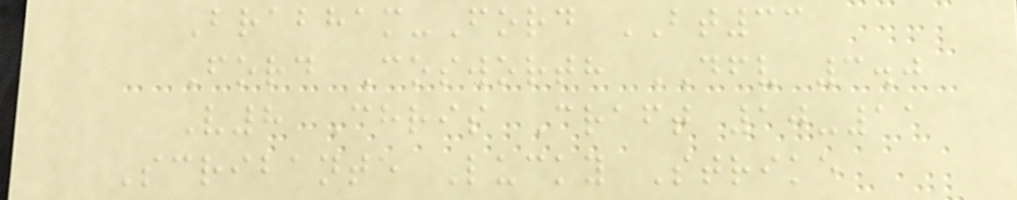Brabham-Ford BT33
Ford Cosworth DFV 3.0
V8 Chris Craft 10-11
Scribante Lucky Strike
